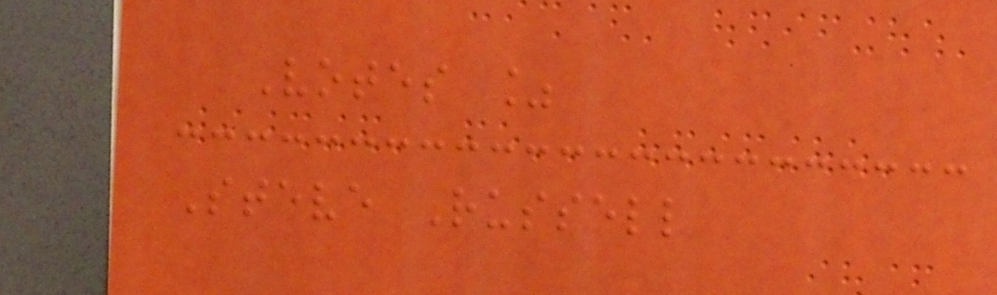Votes %
Steve Russell
